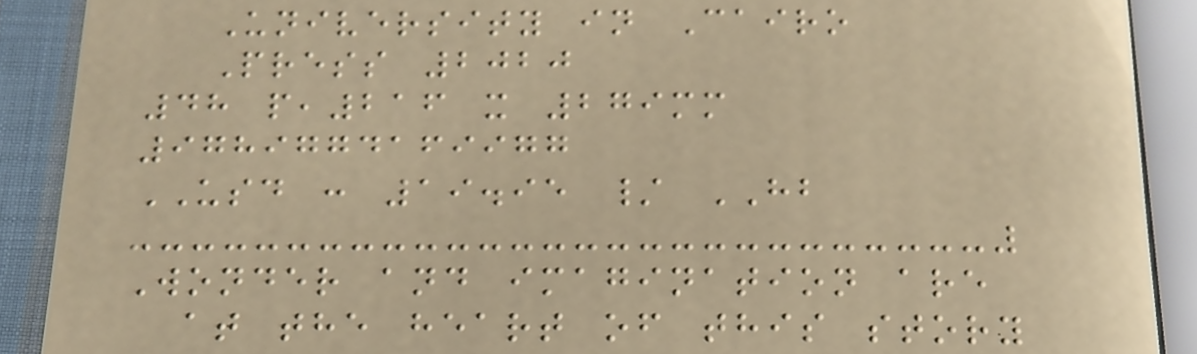University in Cairo
Press 2020
48 p,216 x 279mm
9789774169977
USD : 19.95 / HB
Wonder and imagination are
at the heart of this story
